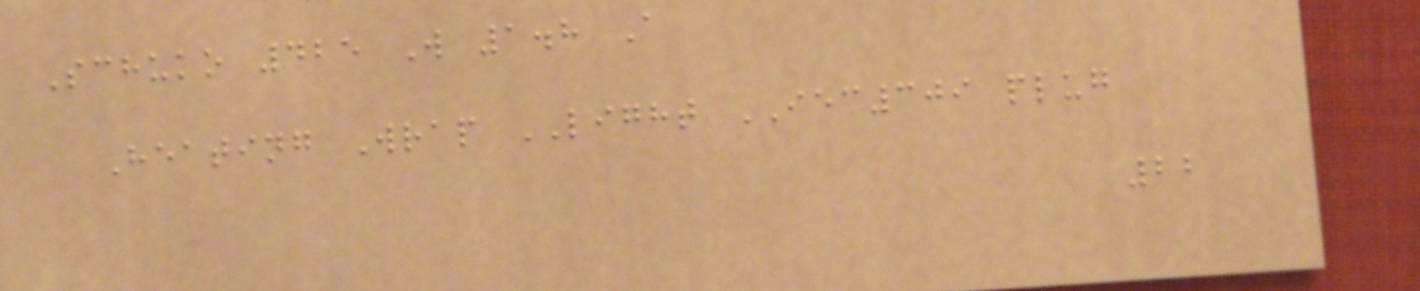Schuko 425 W 1.8 A
Heating Wrap LIGHT IEC309 plug
22
